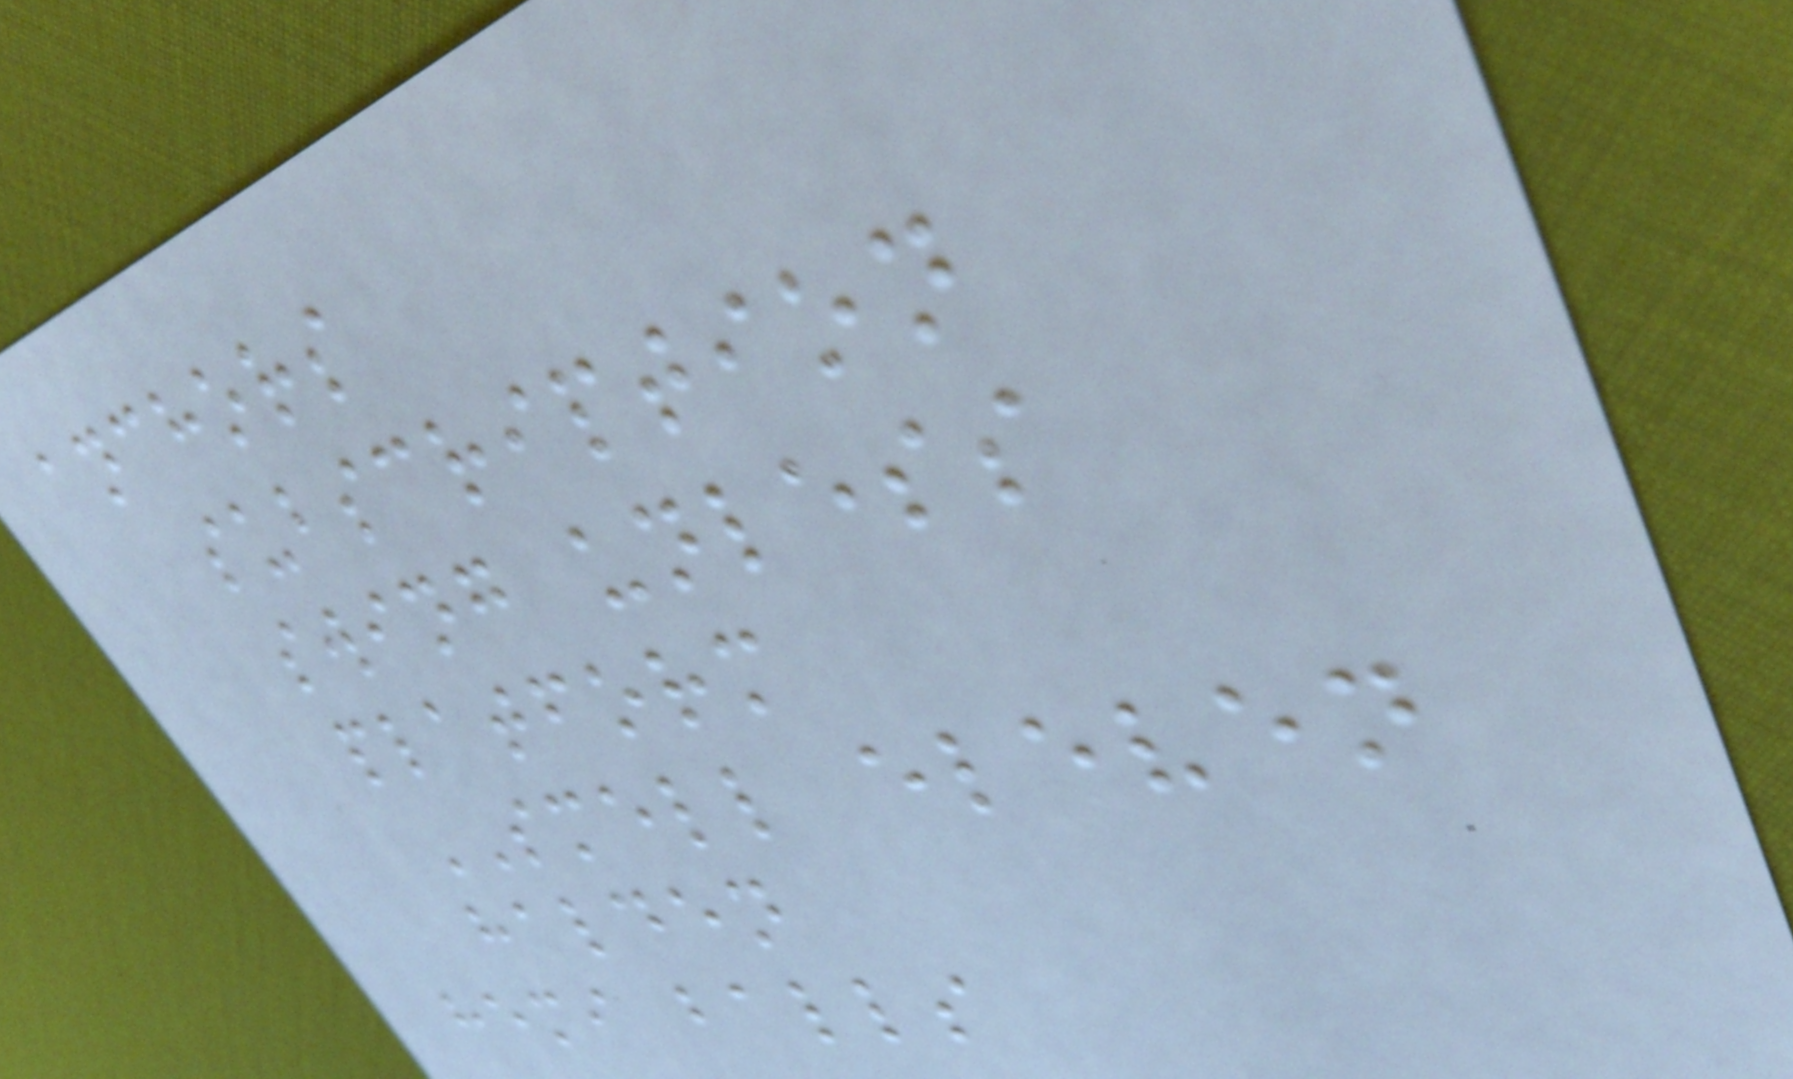anchors
subscription
swing unless
platform
SMELL eleven
halden
hemi balls
